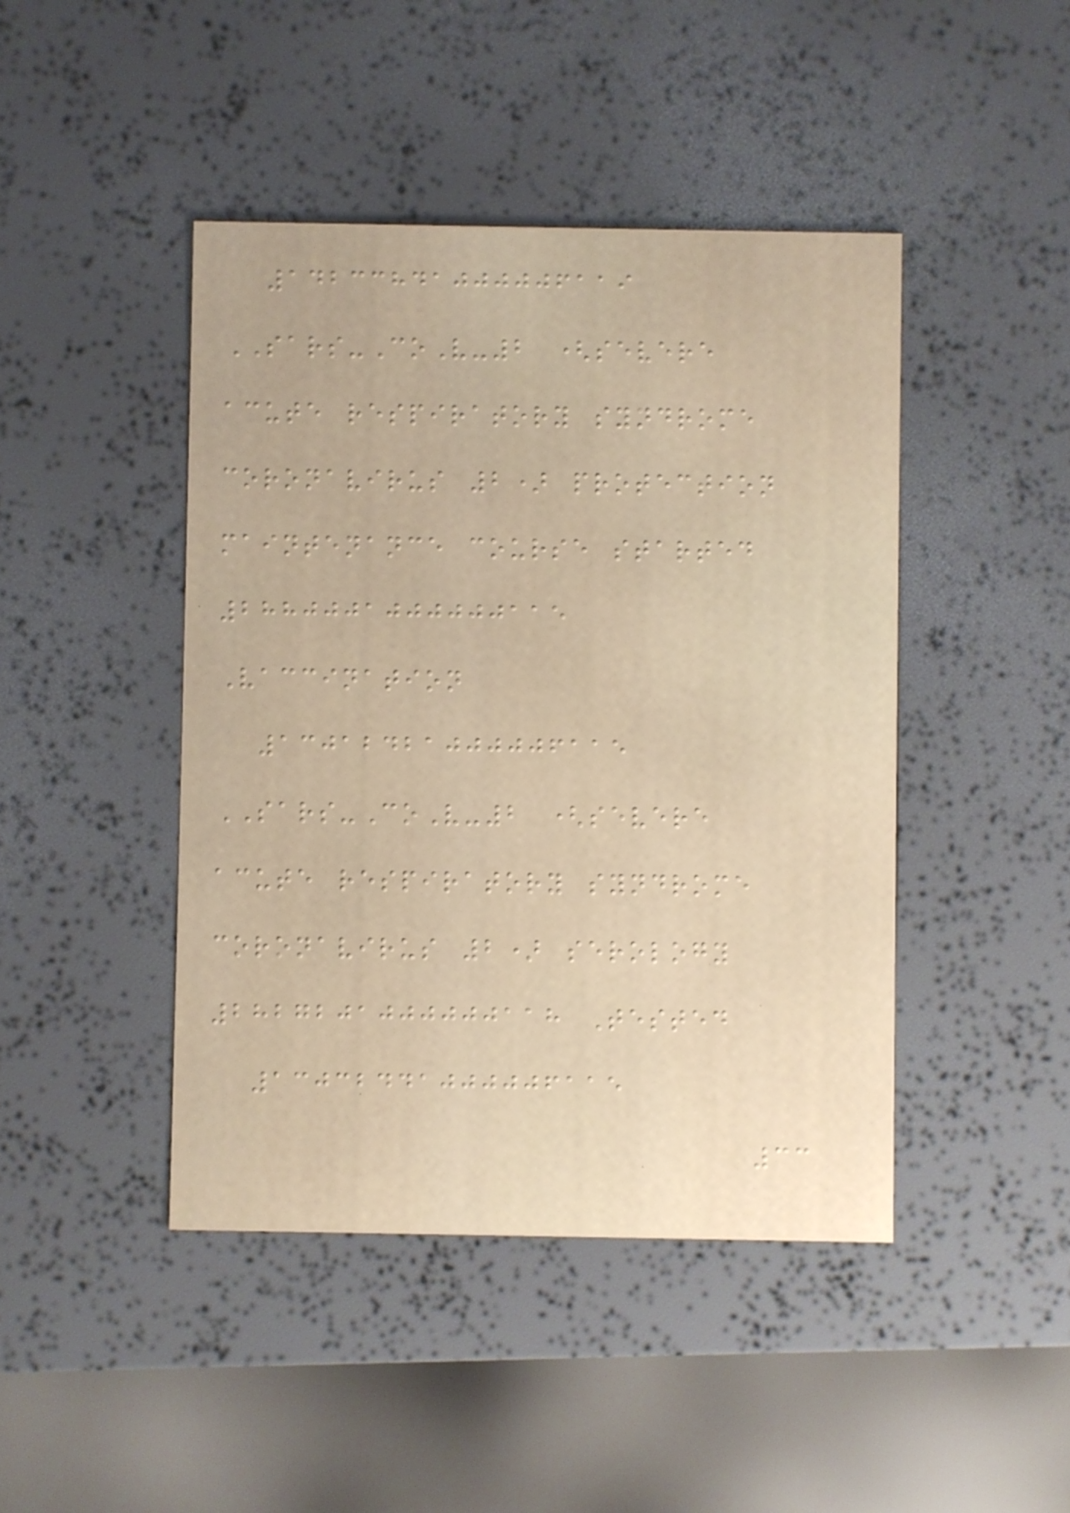14233841000006119
SARS-CoV-2 (severe
acute respiratory syndrome
coronavirus 2) protection
maintenance course started
2880001000000115
Vaccination
13012421000006115
SARS-CoV-2 (severe
acute respiratory syndrome
coronavirus 2) serology
2827201000000118 Tested
13032441000006115
33
